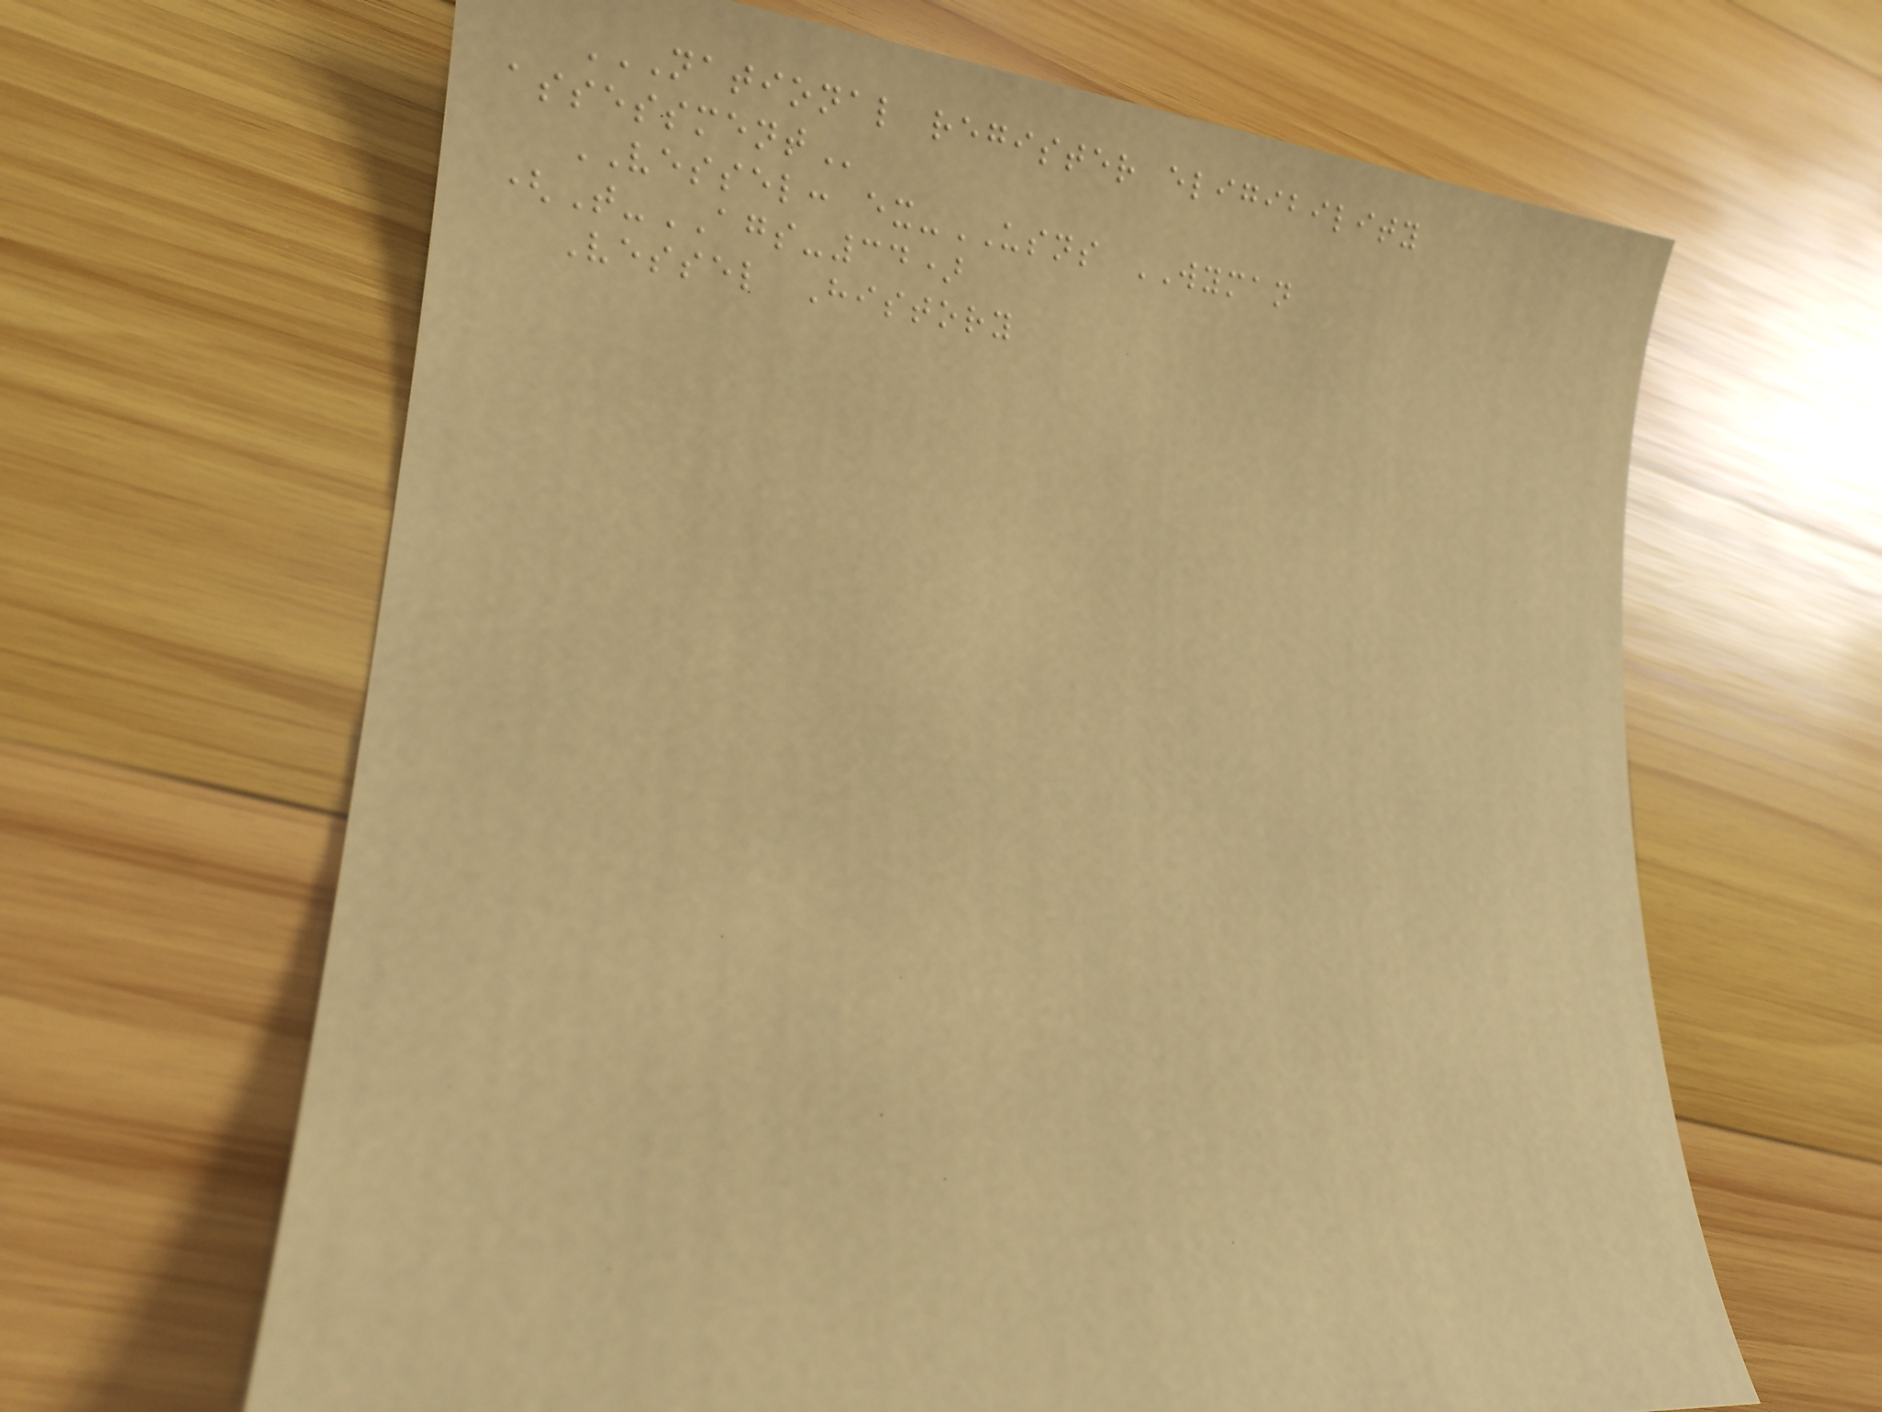NATIONAL REGISTER ELIGIBILITY
ASSESSMENT
VESSEL: ex-USNS WYMAN
(T-AGS-34)
Vessel History
